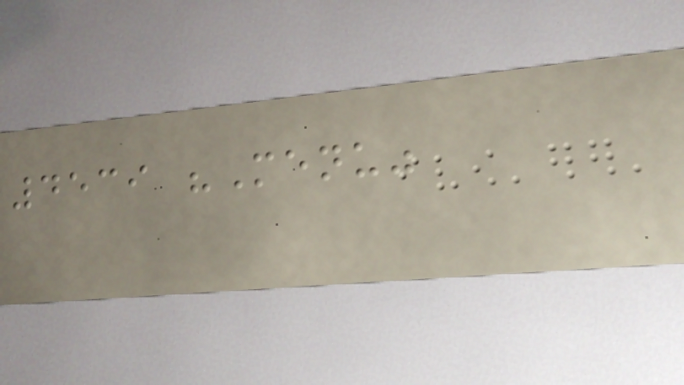4539 "Menu"
